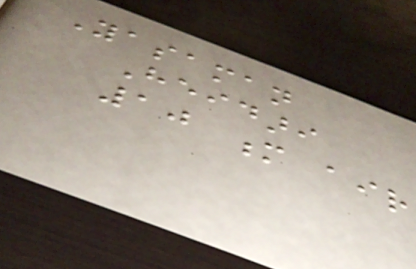Yasaman
Heidari
10 m air
